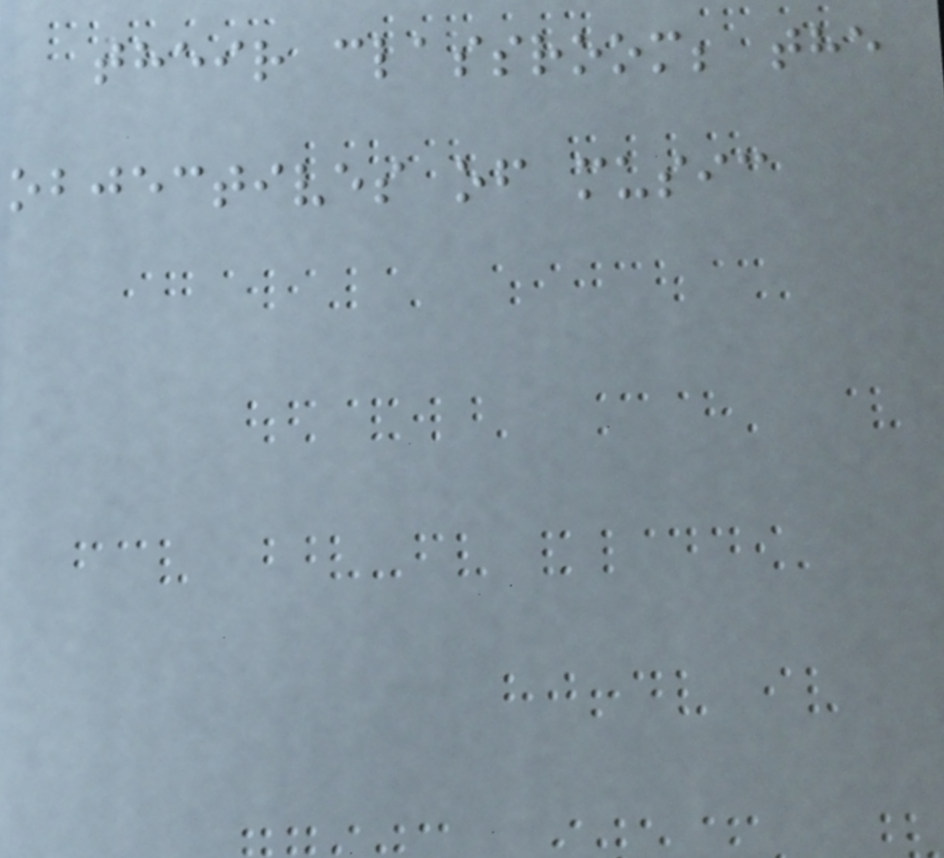their classroom; the
objectives of music
